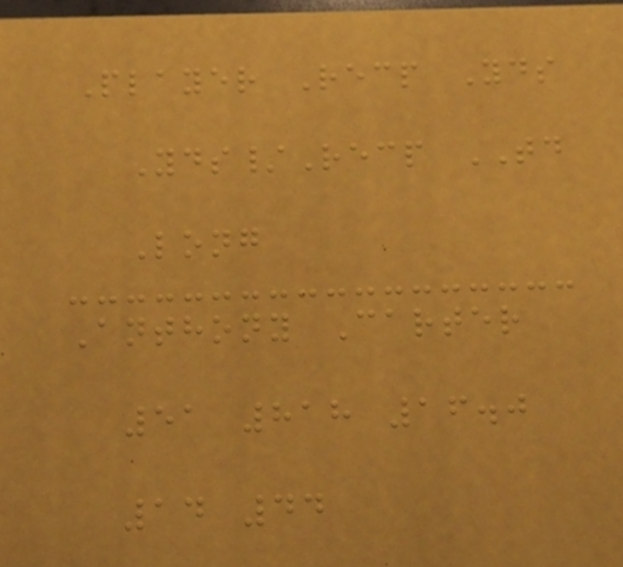Player Recp Yds
Yds/Recp TD
Long
Anthony Carter
51 818 16.0
14 44
